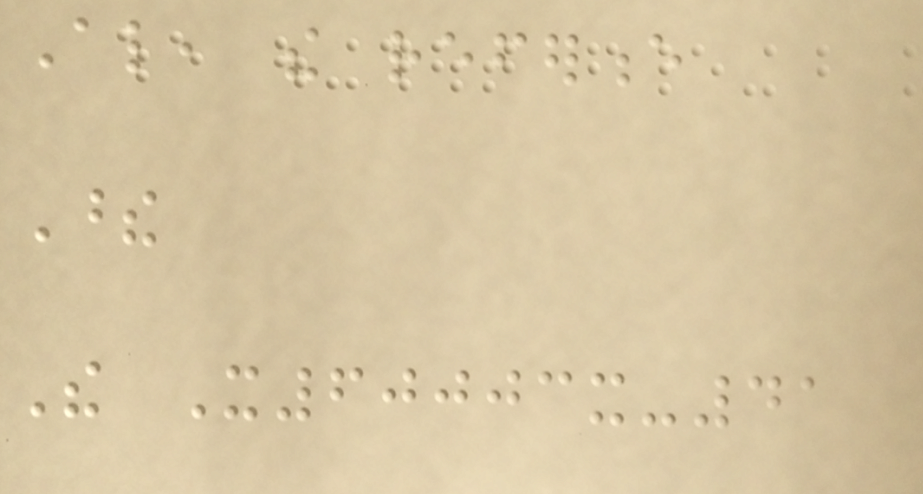Also, the reference
These
The X60003x-41
